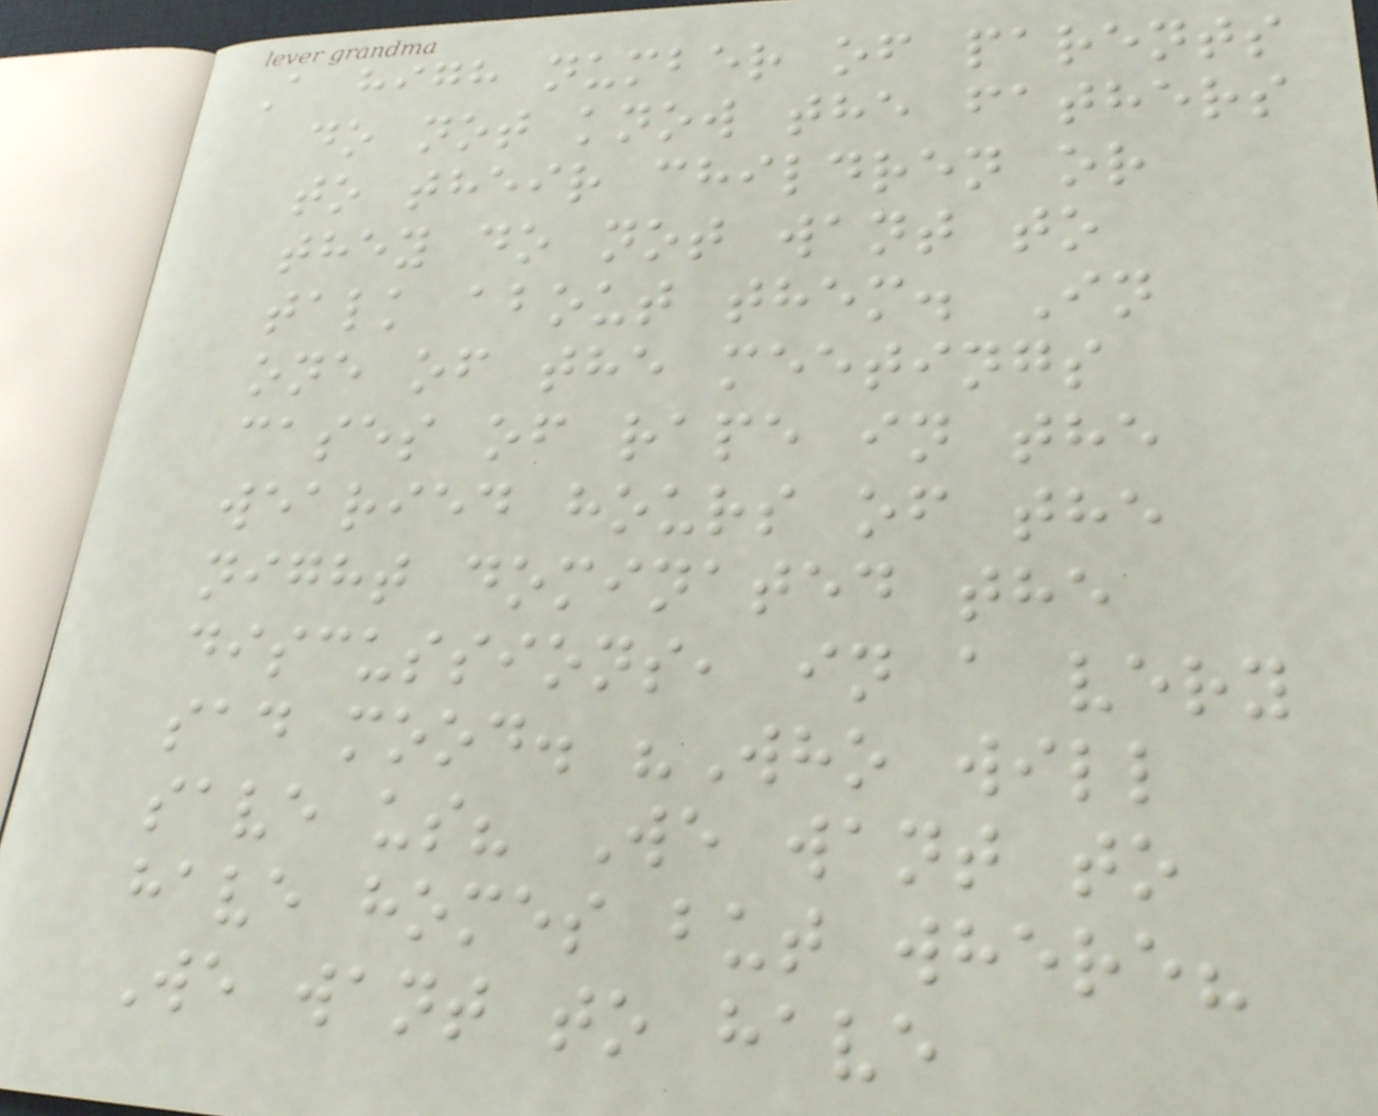A high number of parents
do not know the fathers
to their children or
they do not want to
talk about them. In
one of the meetings
cases of rape in the
wearied hours of the
night dominated the
discussions, in a very
sad mood. "Who will
save us? We want to
have homes but where?
We want to have
